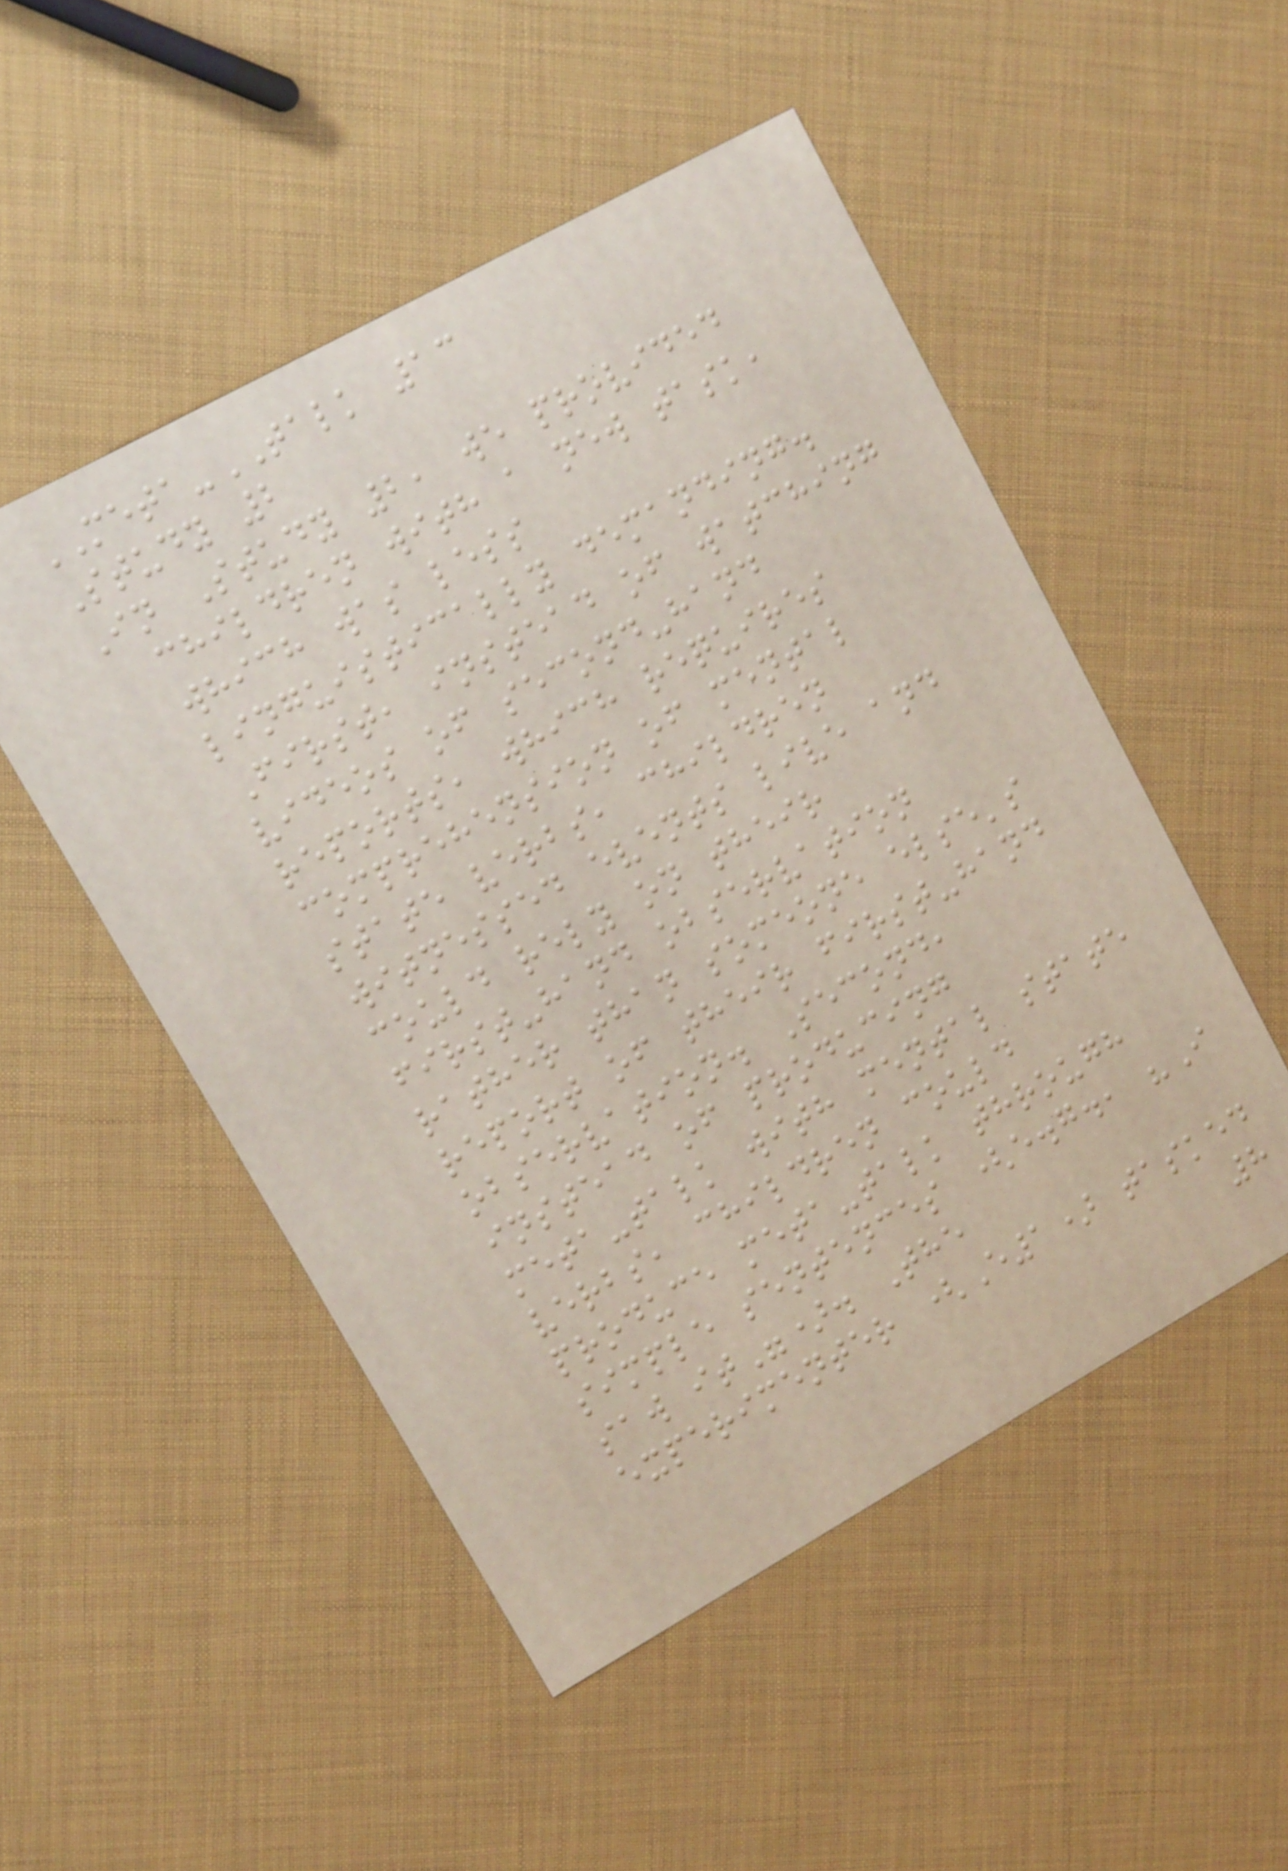META-TALK 13
Study 2
In Study 2, we provided
children with a new task,
which was less
linguistically demanding.
First, instead of watching
videos of second-hand
reports, which requires
comprehension of mental
state verbs, children
witnessed events live and
could rely on their
first-hand observation
rather than someone else's
report of their first-hand
observation. Second,
instead of producing
meta-talk with mental state
verbs, children could
produce meta-talk through
simple sentences (e.g., "I
saw it"). The
experimenter (E1) tasked
8
